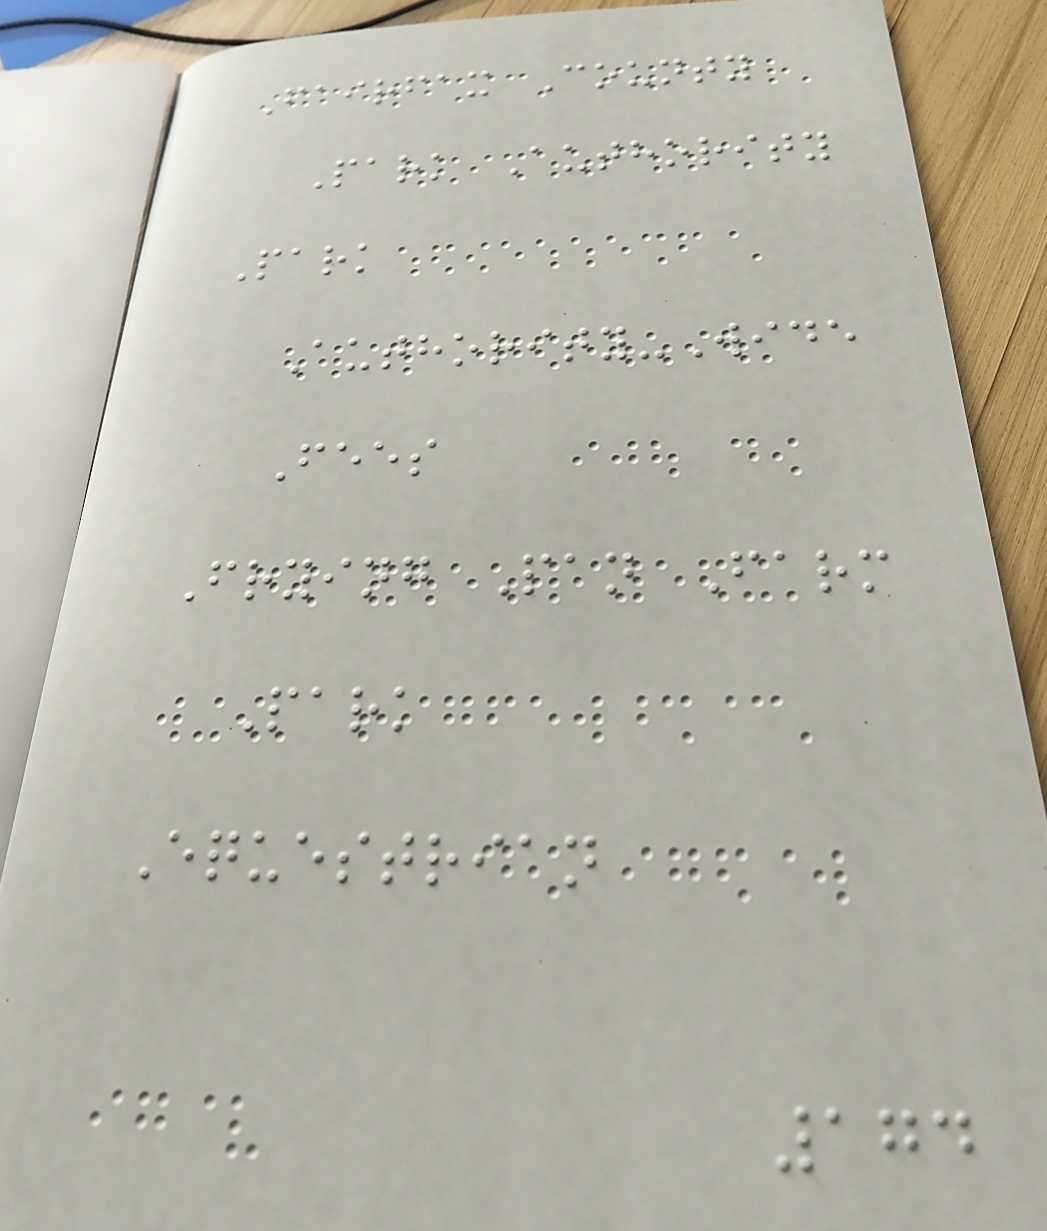Fairfax County
Park Authority
Park
Authority-Wide
Fees
Frying Pan Farm
Park
Equestrian
174
